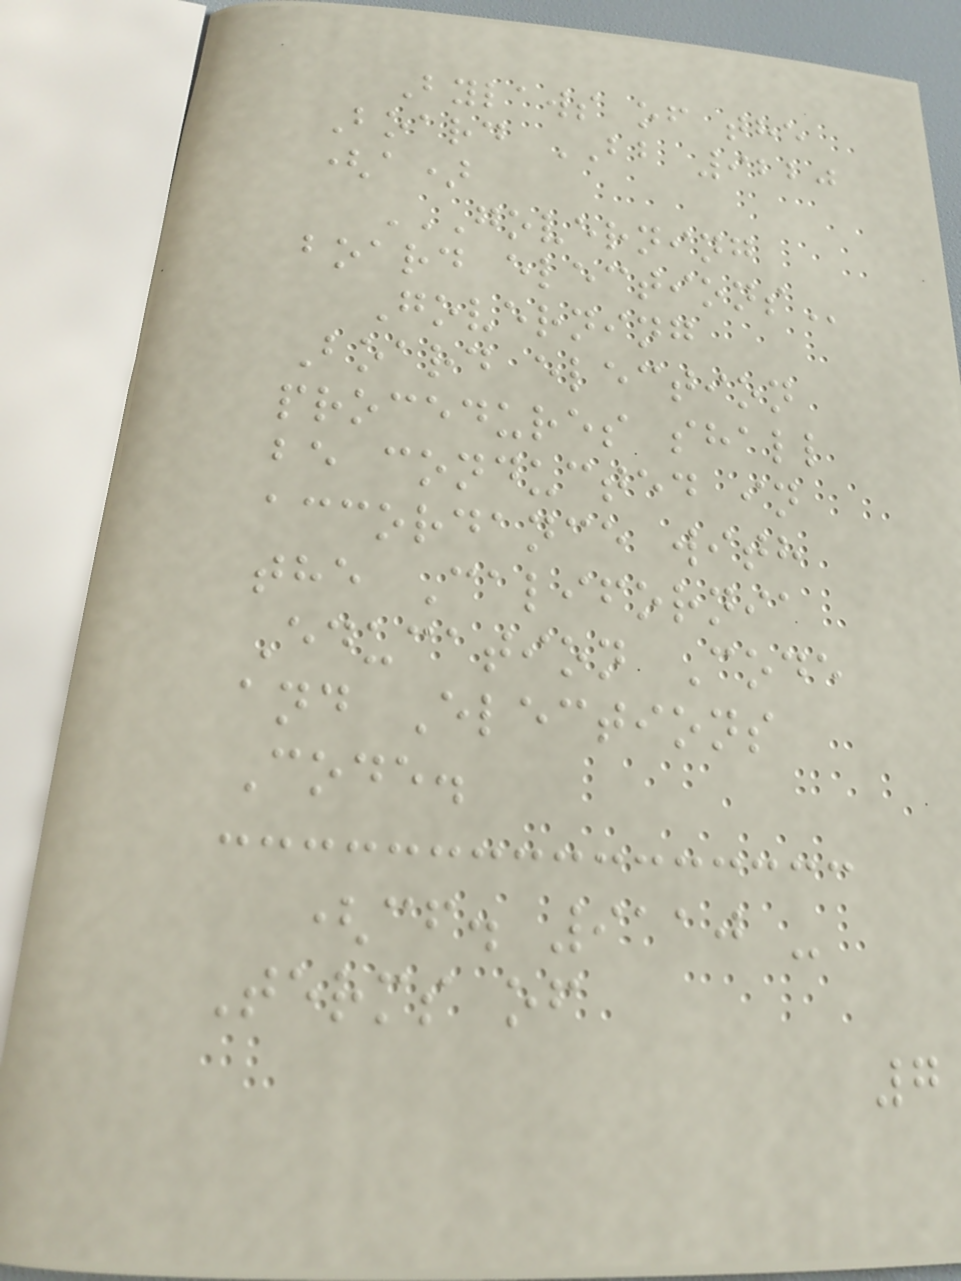Bylaws of the
Board BB 9220
(a)
GOVERNING
BOARD ELECTIONS
Governing
Board election
procedures shall
be conducted in
accordance with
the California
Education Code
and Elections
Code.
(cf. 9110 -
Terms of
7
